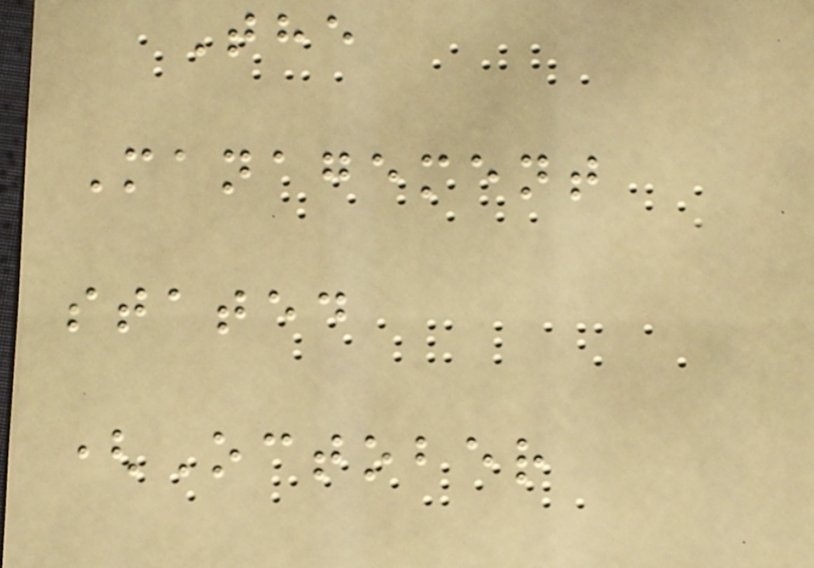The
Management
stated
(October
